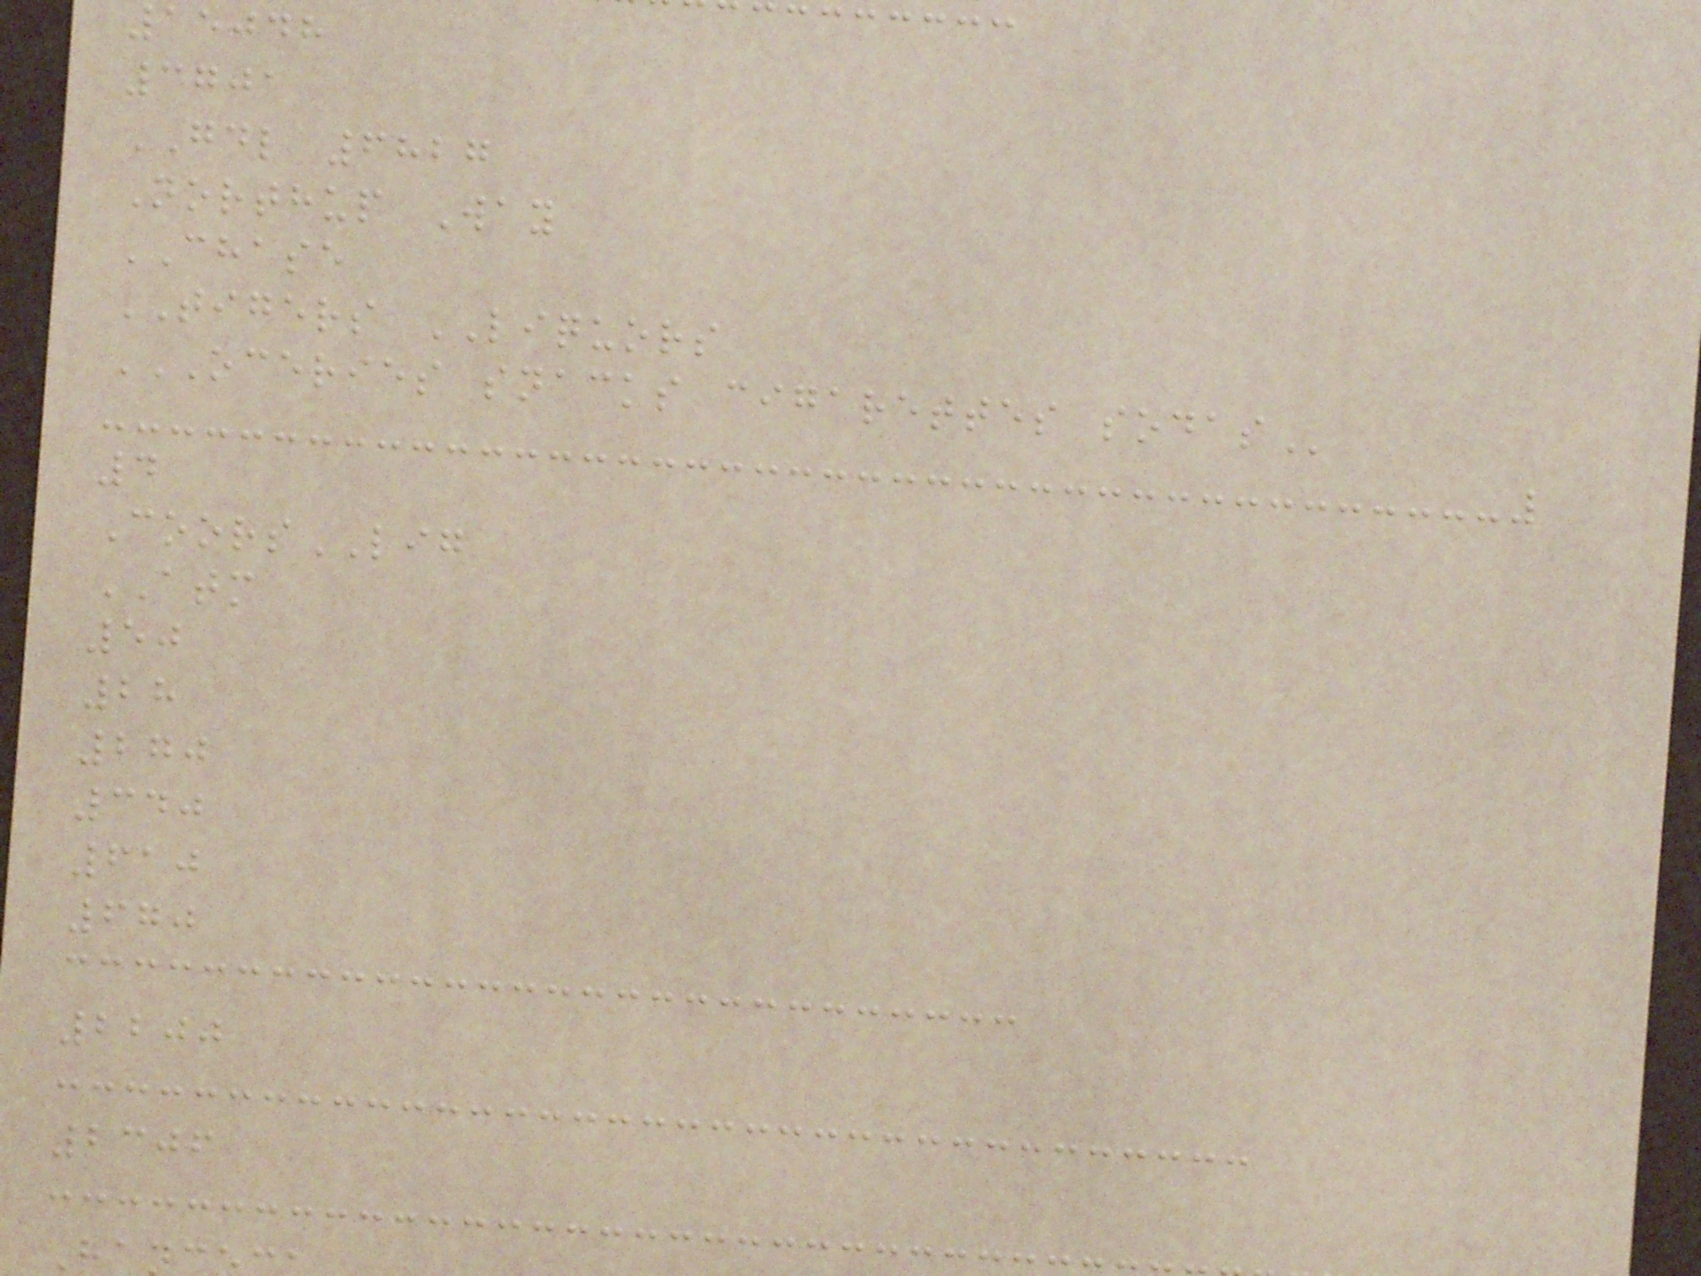15048
3701
GDL 6827
Northup Way
CHASE
TIGERS LIQUORS
OCERIES SNACKS CIGARETTES SODAS
4
CoorsLIG
ATM
50
28
270
340
610
670
2200
2306
